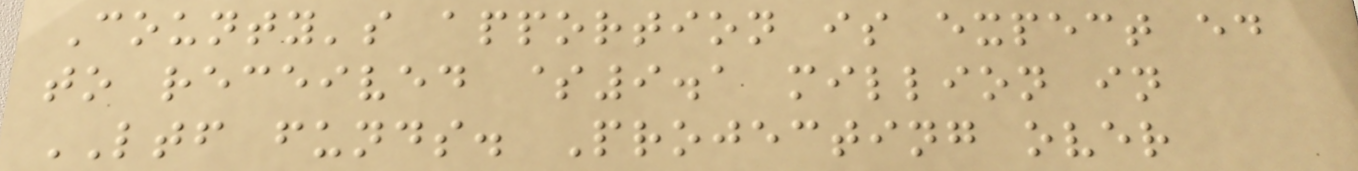County's apportion is expect ed
to received $9.1 million in
LTF funds. Projecting over
